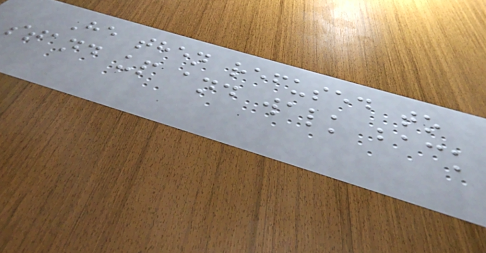He then refused to
stand up and walk back
